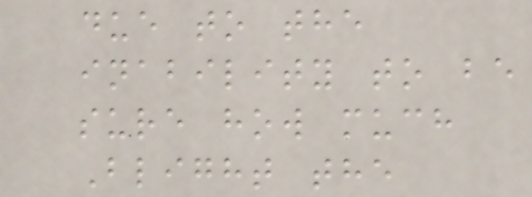due to the
inability to be
sure how much
Blight the
